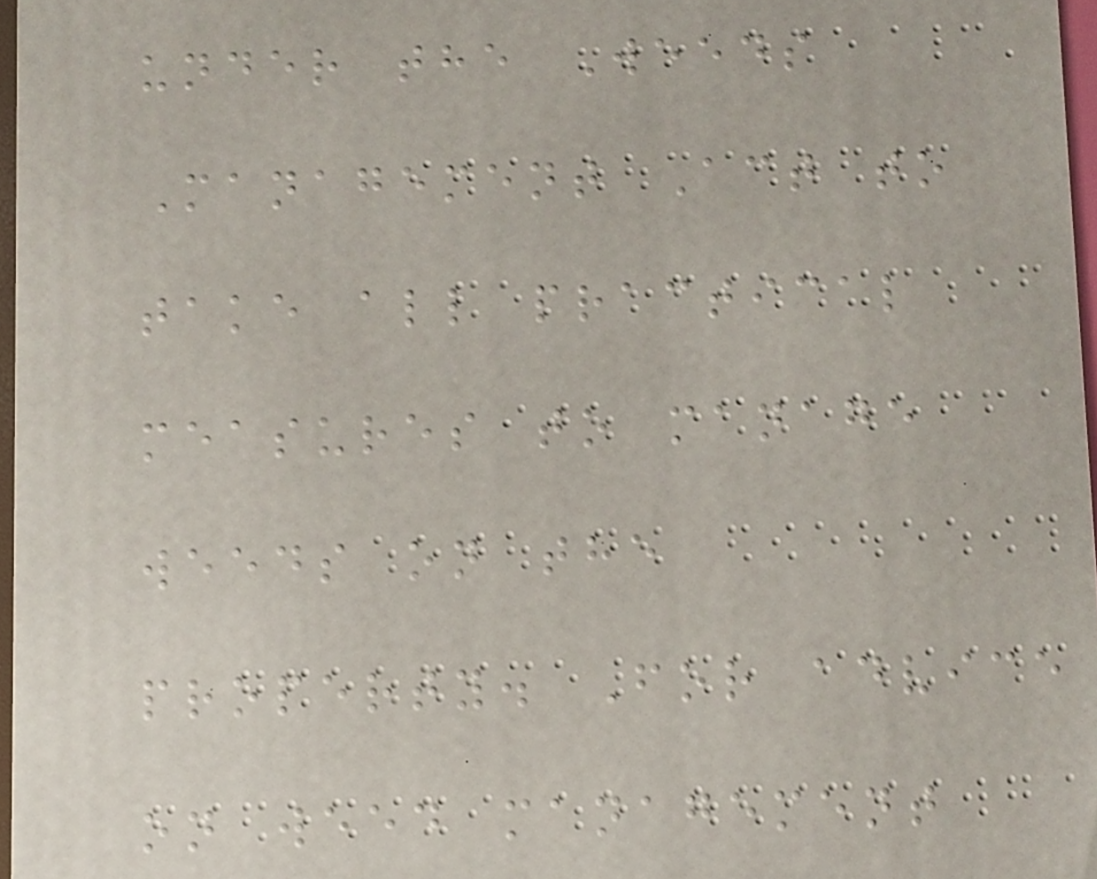under the Weeds
Management Act to
take all practical
measures to manage
weeds on the
property. For advice
on weed management
